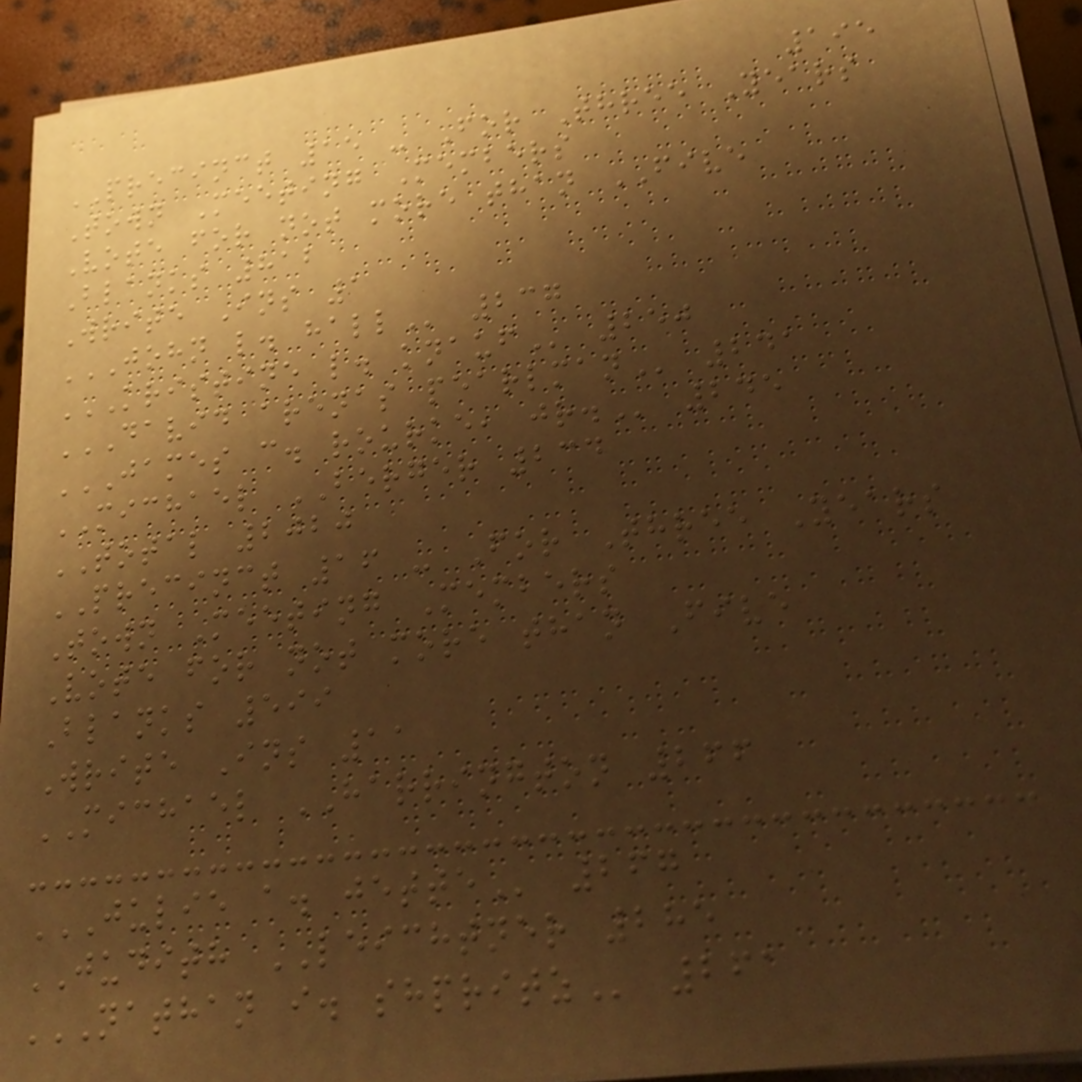195
PRECINCT 15 - For Three Years
Town Meeting Members
Vote for not more than FIVE
Blanks 812
Write Ins 1
JOHN L. HALL 237
KRISTINE L. KNAUF 250
DAVID ARENAS PEARLMAN 241
JAMES C. ROURKE, JR. 245
MICHAEL BERGER 234
TOTAL 2020
PRECINCT 16 - For Three Years
Town Meeting Members
Vote for not more than Five
Blanks 599
Write Ins 11
MICHAEL HARRINGTON 266
JULIE A. JETTE 267
JUDITH LEICHTNER 285
NATHAN I. SHPRITZ 261
